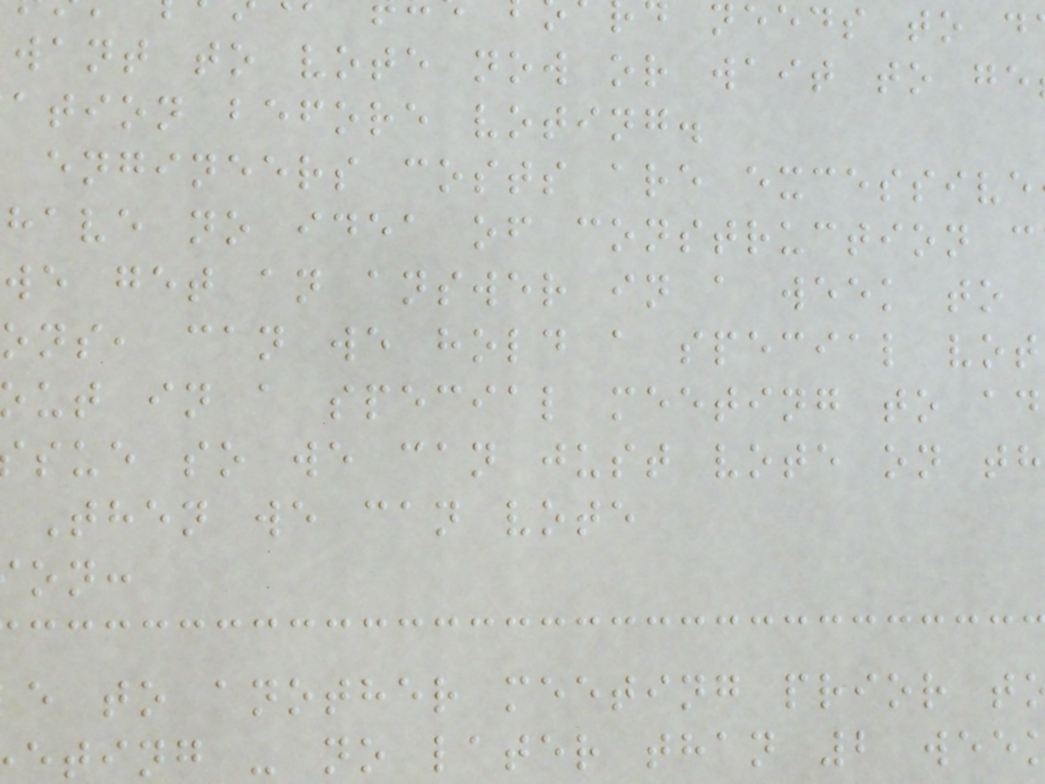needs to d
want to vote now or wait to ge
ation before voting.
engineers costs are excessive
have no idea of construction c
we get an answer in a week to
ons, can we hold a special vot
ut in a special meeting to ad
sue so we can just vote on th
Then we can vote
e to another meeting prior t
eting - no later than 2 wee
